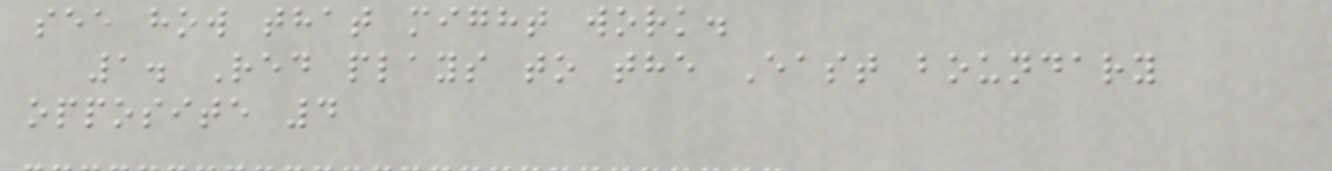see how that might work.
1. Red plays to the East boundary
opposite 4
